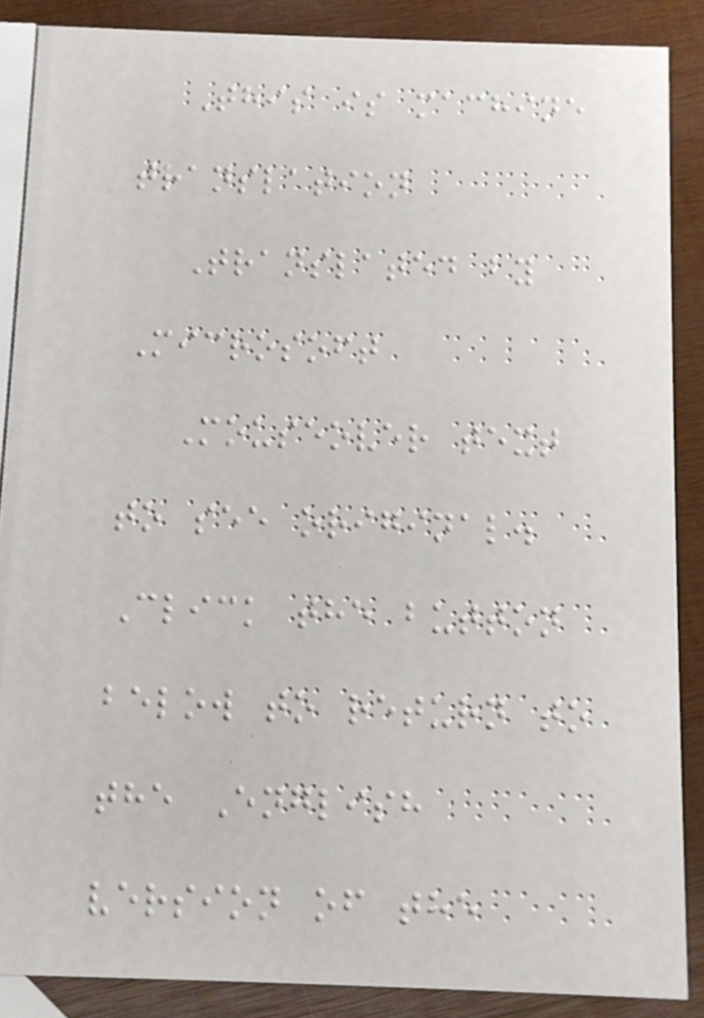This is machine
translation
Translated by
Microsoft
Mouseover text
to see original.
Click the button
below to return to
the English
version of the
